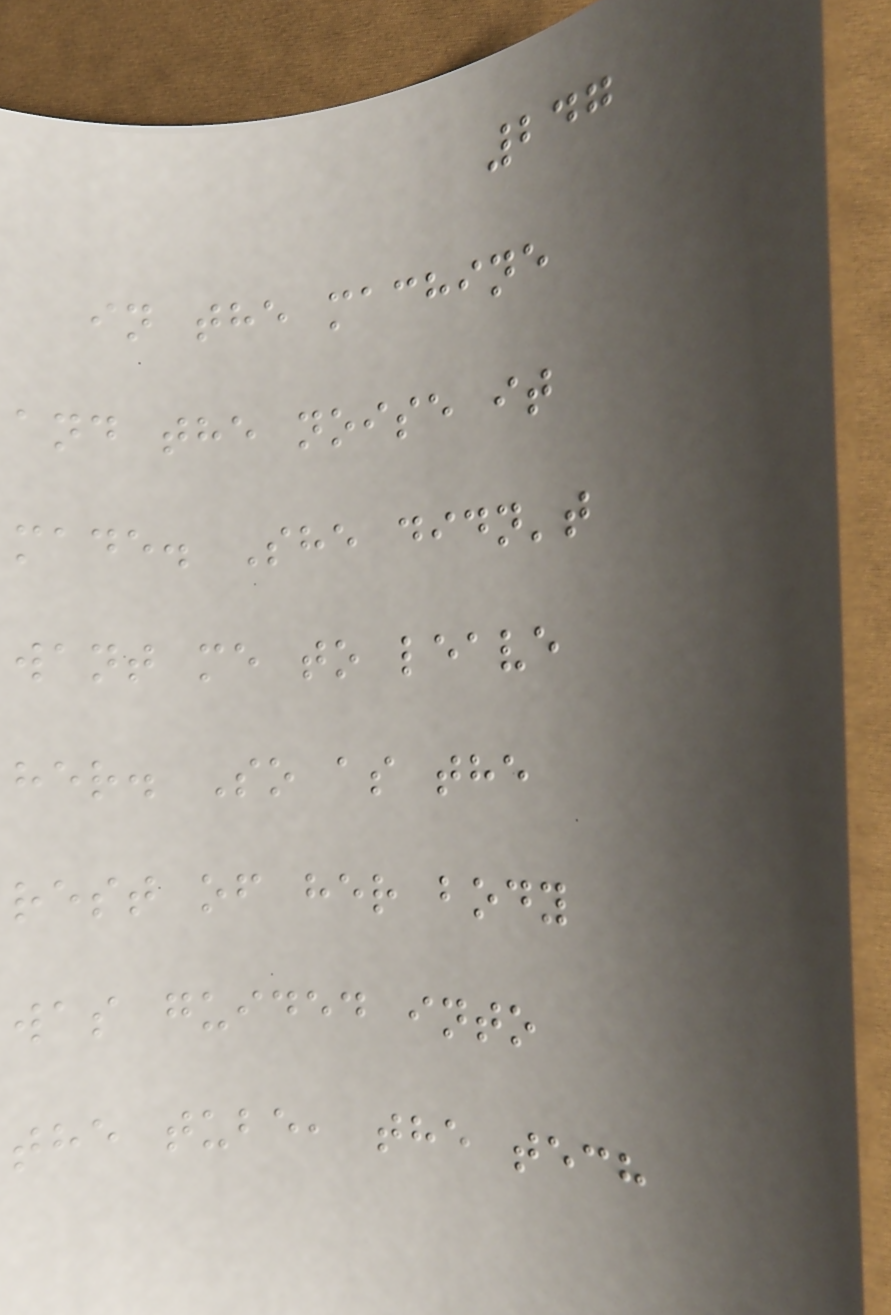247
in the machine
and the noise it
made. She didn't
want me to leave
her. So as the
rest of her body
was guided into
the tube, the tech
